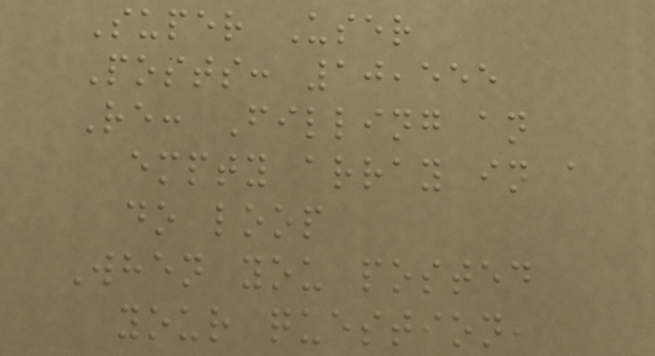Super User
Posts: 10,555
Re: Filling an
empty array in a
do loop
When you posted
your question,
